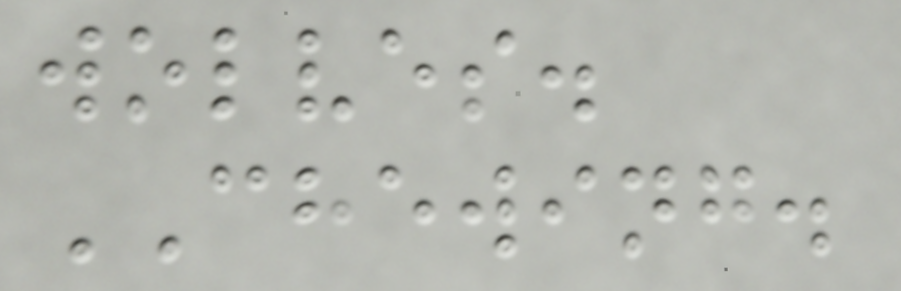wolves.
CHEWING.
